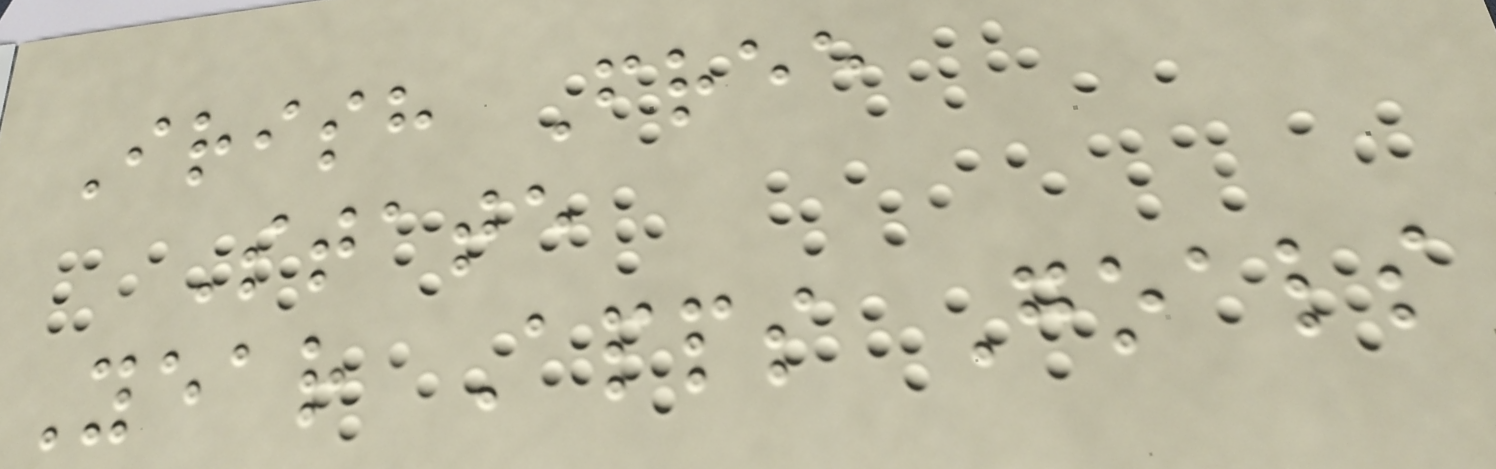Irish Free
State
Year Apps Goals
